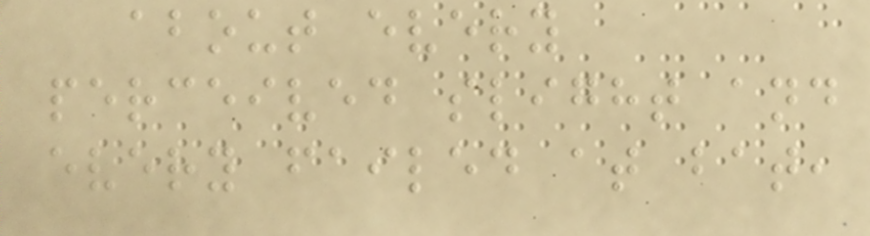about every
perceived slight and
every failed at bat,
